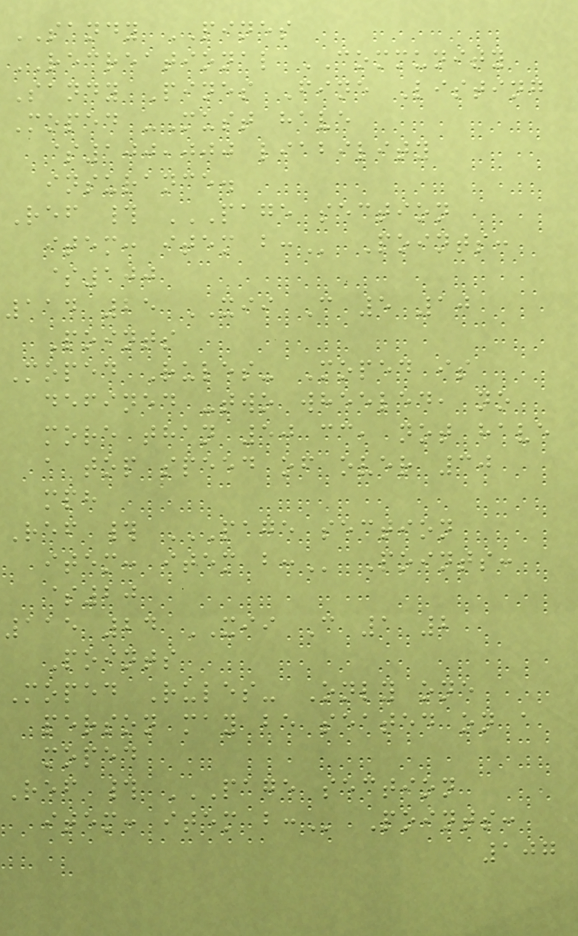SANDY PINES
RECREATIONAL COMMUNITY
Sandy Pines Fine Listing
Moped -Must have
$100,000 liability
insurance.
Ref # PAGE SECTION
ITEM: ITEM B: Points:
$100
114 25 XII C 5 10
Points
Moped Rules- Moped is
defined -two wheeled, no
more than 50 cc, not have
a top speed of over 30
mph
Ref # PAGE SECTION
ITEM: ITEM B: Points:
$20
115 24 XII C 1 2
Points
Moped Rules- Only one
person may be seated on a
moped
Ref # PAGE SECTION
ITEM: ITEM B: Points:
107
